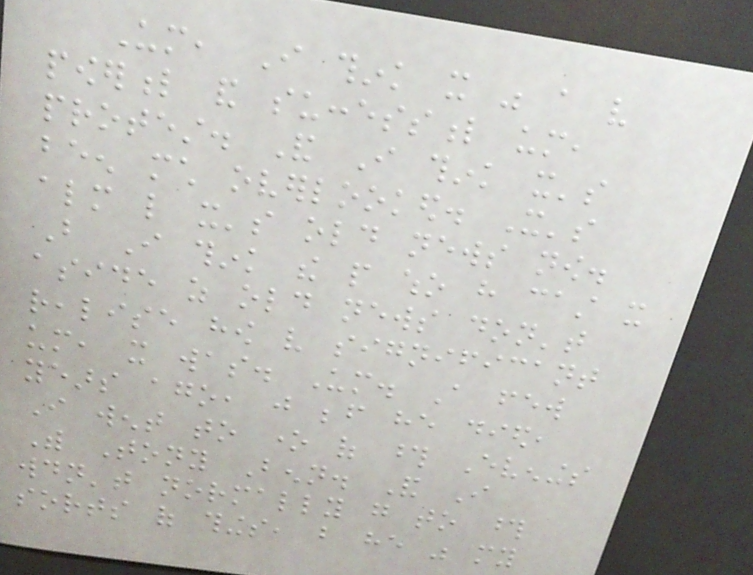Um, I think it was a very
powerful and successful um,
protest. And I think it's
been much overlooked. It's
almost like it's old news now.
But I think the people who have cast it
aside as old news don't
realise how very significant
um, it was. Um. A few
years ago, just before he died,
I went to one of those Evenings
With Tony Benn. And I
wouldn't normally go to those
sorts of things, but he was my
